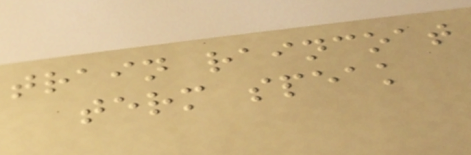train raincoat
term speak
